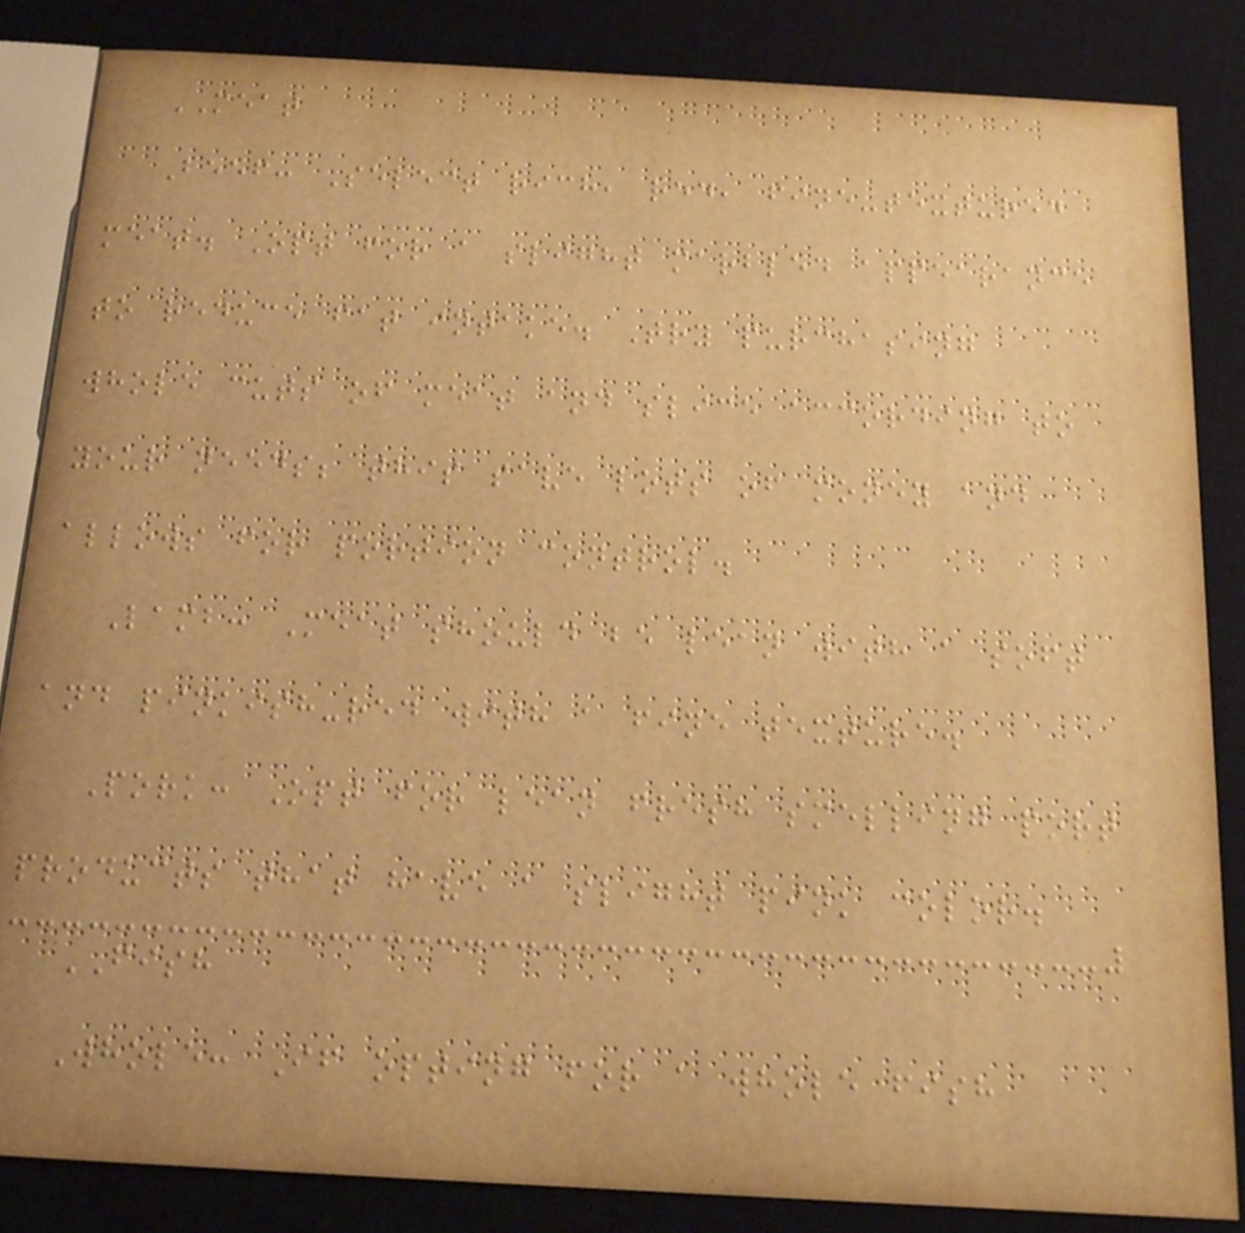MEAT
Beef: Select rich, red, fine-textured
meat. Opt for a slight marbled appearance
to reduce fat intake. Try purchasing
whole cuts of meat and slice according to
your needs; this save lots of money and
allows for portion control.
Lamb: Meat should be lean with a soft
and pinkish-red with a fine texture.
Pork: Opt for lean fresh smelling port
products that have a slight pink color.
FISH
Whole: If opting for a whole fish
